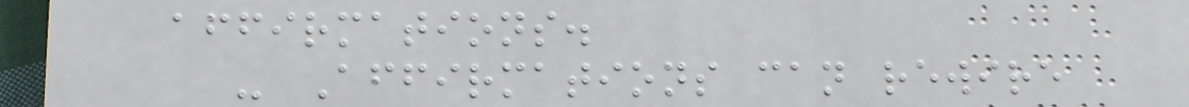affirmations.
- Affirmations can rewire
